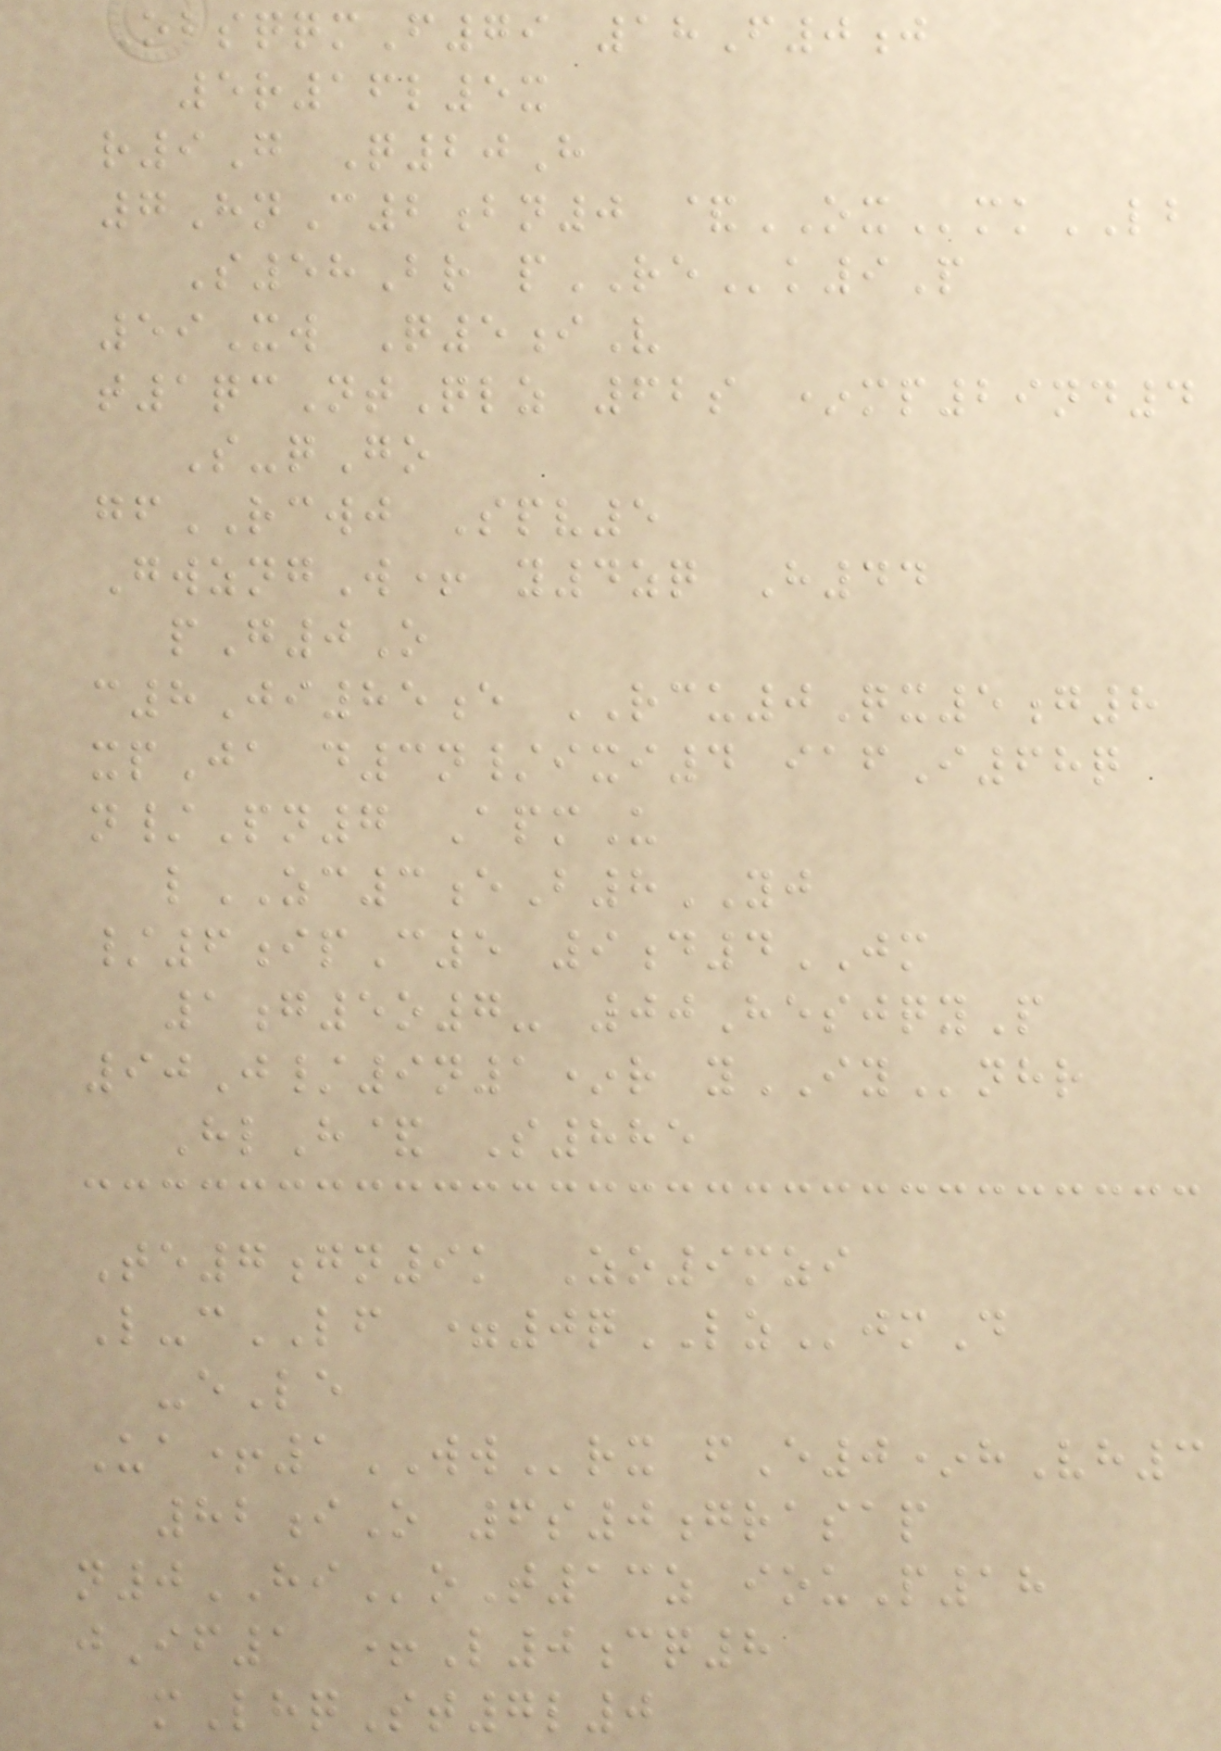ObsqqmF79 18F0j
5r16l5x
r9G Q20H
7HnC2bn0 &OXmkLB
S58Br pREk9P
59Xw Q5iV
t1qcNtQlz 62s *mp29nd4
S-qGo
gfRCWJ Spv5
GwzngW+ y4zq H44
pG0O
c8Ji85e RCU0Qx5g8
xpJa d3n/ixi4 iafI68q
n/Pn7 ApmU
lZC3eB8YJ
/6ipC5 9d4JM
1g5o7- 00HesjqyP
90J/9n1*r yIYnhr
HlH& S885
Te7gn9k Zo9mzi
L-cLF =0qLZjmD
-eLe
Ua+1WWrx fE0*hVh3
82iO 6s0grasap
n0HIoT13z iouP18
jIf1 +L0cq8
mLhqSt7l0
